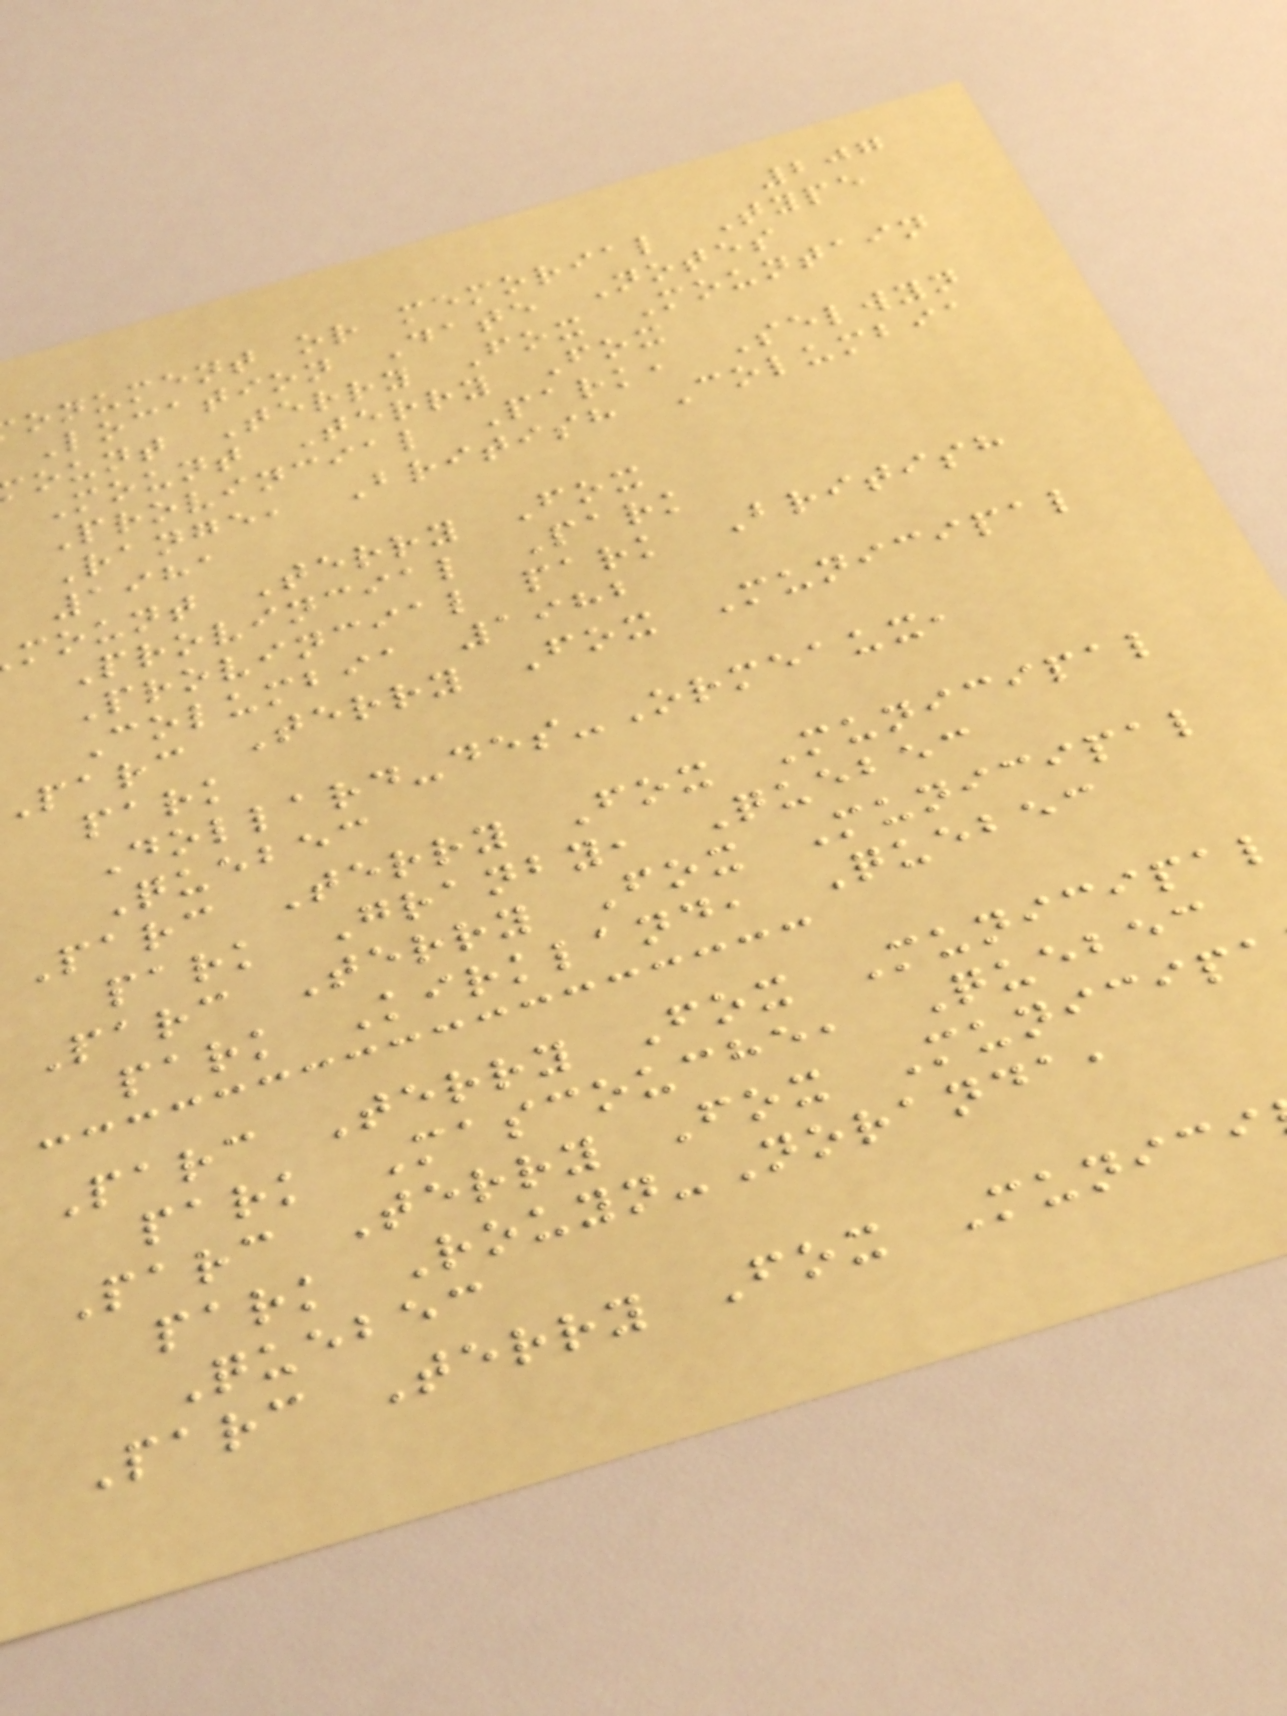207
onument or memorial Type
Location Date Notes
ount Terry Fox Mountain
Mount Terry Fox
Provincial Park, Selwyn
Range, British Columbia
1981
mount Terry Fox
Provincial Park
Provincial park British
Columbia 1982
parc Terry Fox Municipal
park
Dollard-des-Ormeaux,
Quebec
Parc Terry Fox Municipal
park Granby, Quebec
Parc Terry Fox Municipal
park Kirkland, Quebec
Parc Terry Fox Municipal
park Mascouche, Quebec
Parc Terry Fox Municipa
park Rouyn-Noranda,
Quebec
Parc Terry Fox Munici
